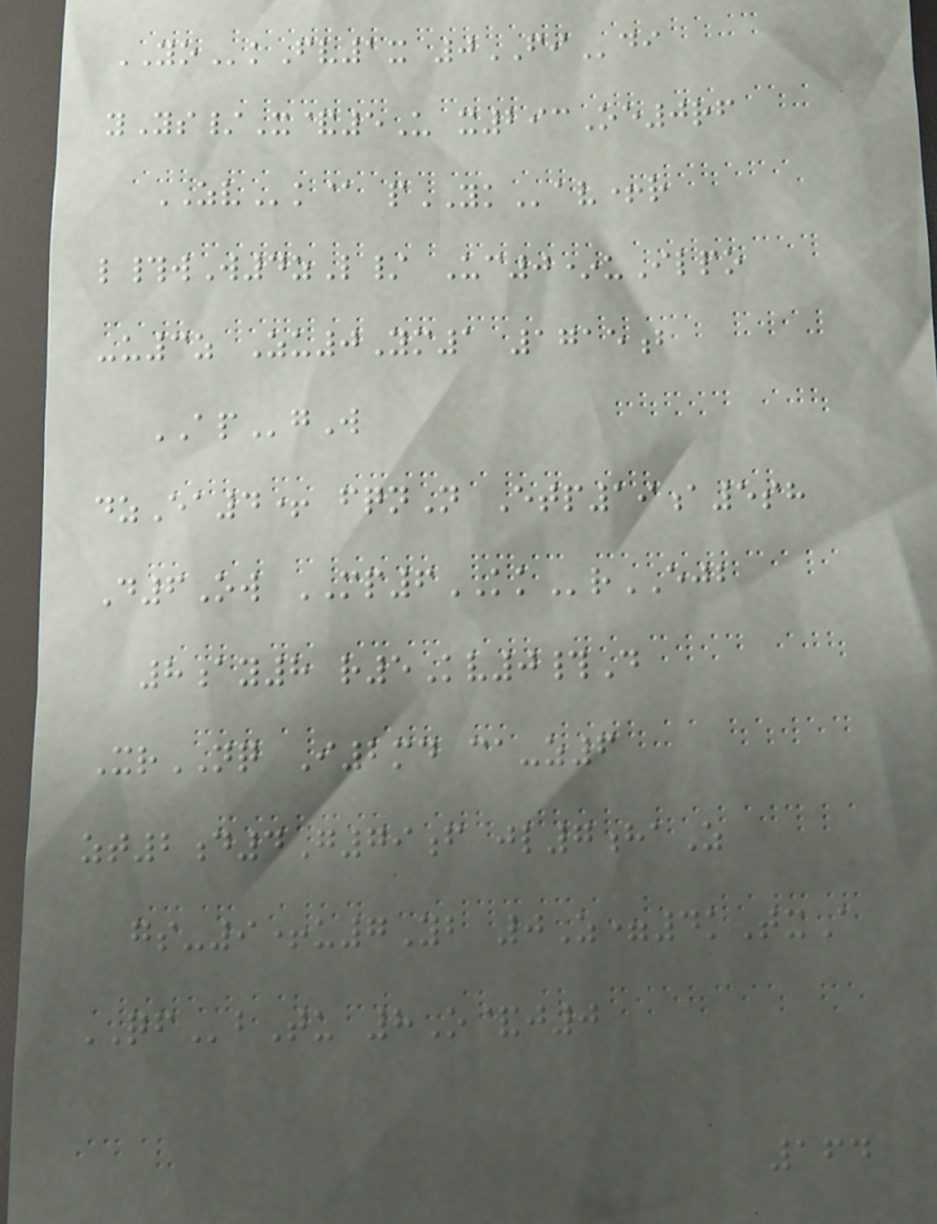YOkFv1x 0FIdi
yYs/X&5U x293Oe0rf
ZVk@ pYKav+r
l#wW4zL/ Uc0*uIlpo
-u3z Zu0Ym1 1715b
APgW
dzEa4+ fqnN Etp19a5sh
D6Ow MP6KKrEJB
8ay8 r5Kv0#D
XrNQ I2md ca-z6
zt2d4G79f jl7haZ
gs-9+u7Yb 0Z=4kTxA
QFbTu 8O&j0
164
